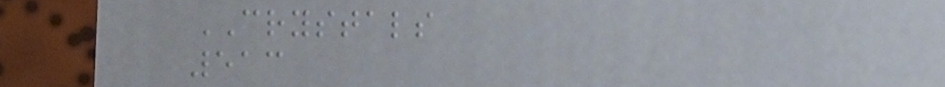CRYSTALS
513
